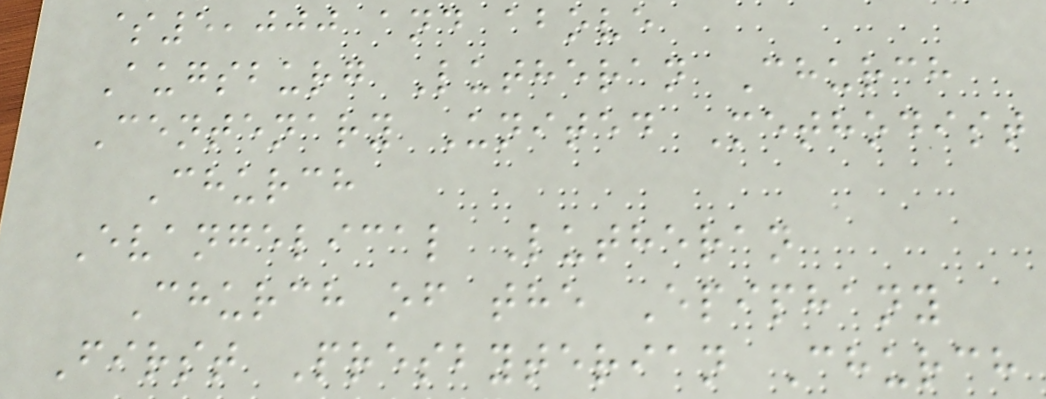$5,000 and above
Augsburg Lutheran Church
Centenary United Methodist
Church
Evangelical Lutheran
Church of the Epiphany
First Presbyterian Church
